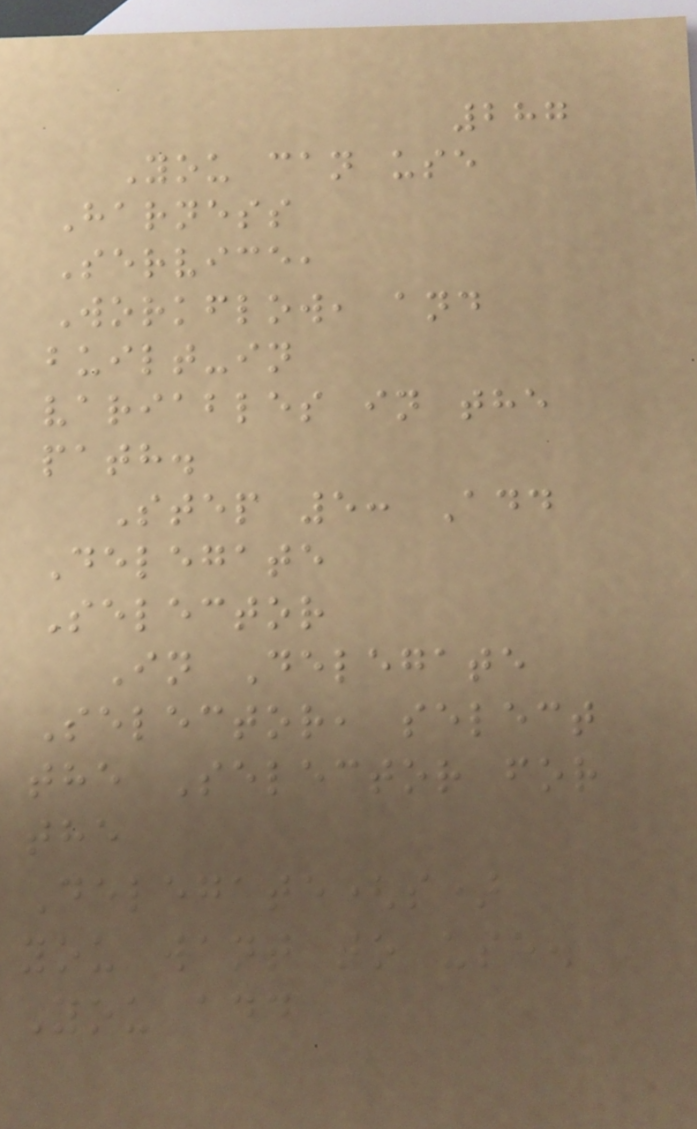287
You can use
Harness
Service,
Workflow, and
built-in
variables in the
path.
Step 5: Add
Delegate
Selector
In Delegate
Selector, select
the Selector for
the
Delegate(s)
you want to use.
You add
